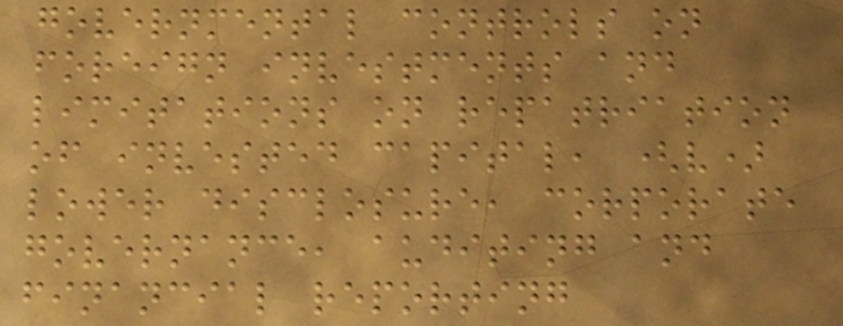governmental controls on
foreign investments and
limitations on repatriation
of invested capital, (v)
lower disclosure, corporate
governance, auditing and
financial reporting
